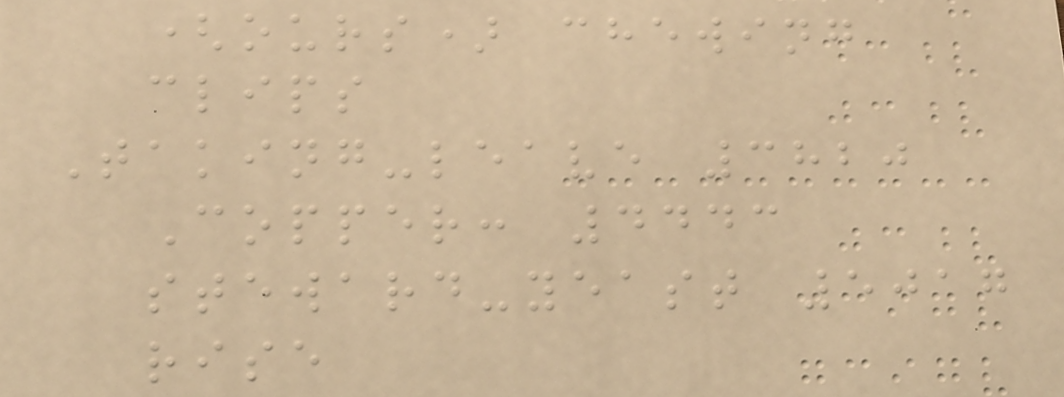(ours) chewing
clips
Taking-leave 3820
Copper: 4443
steward-yeast 5017
rise
